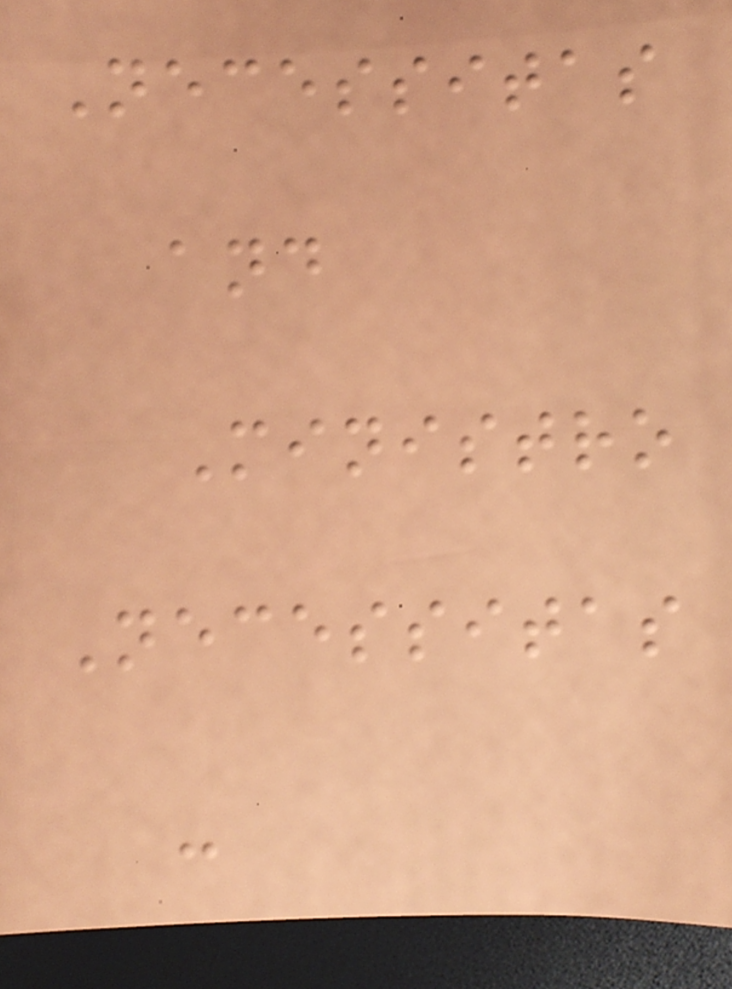Necessitas
and
Ministro
Necessitas
-
